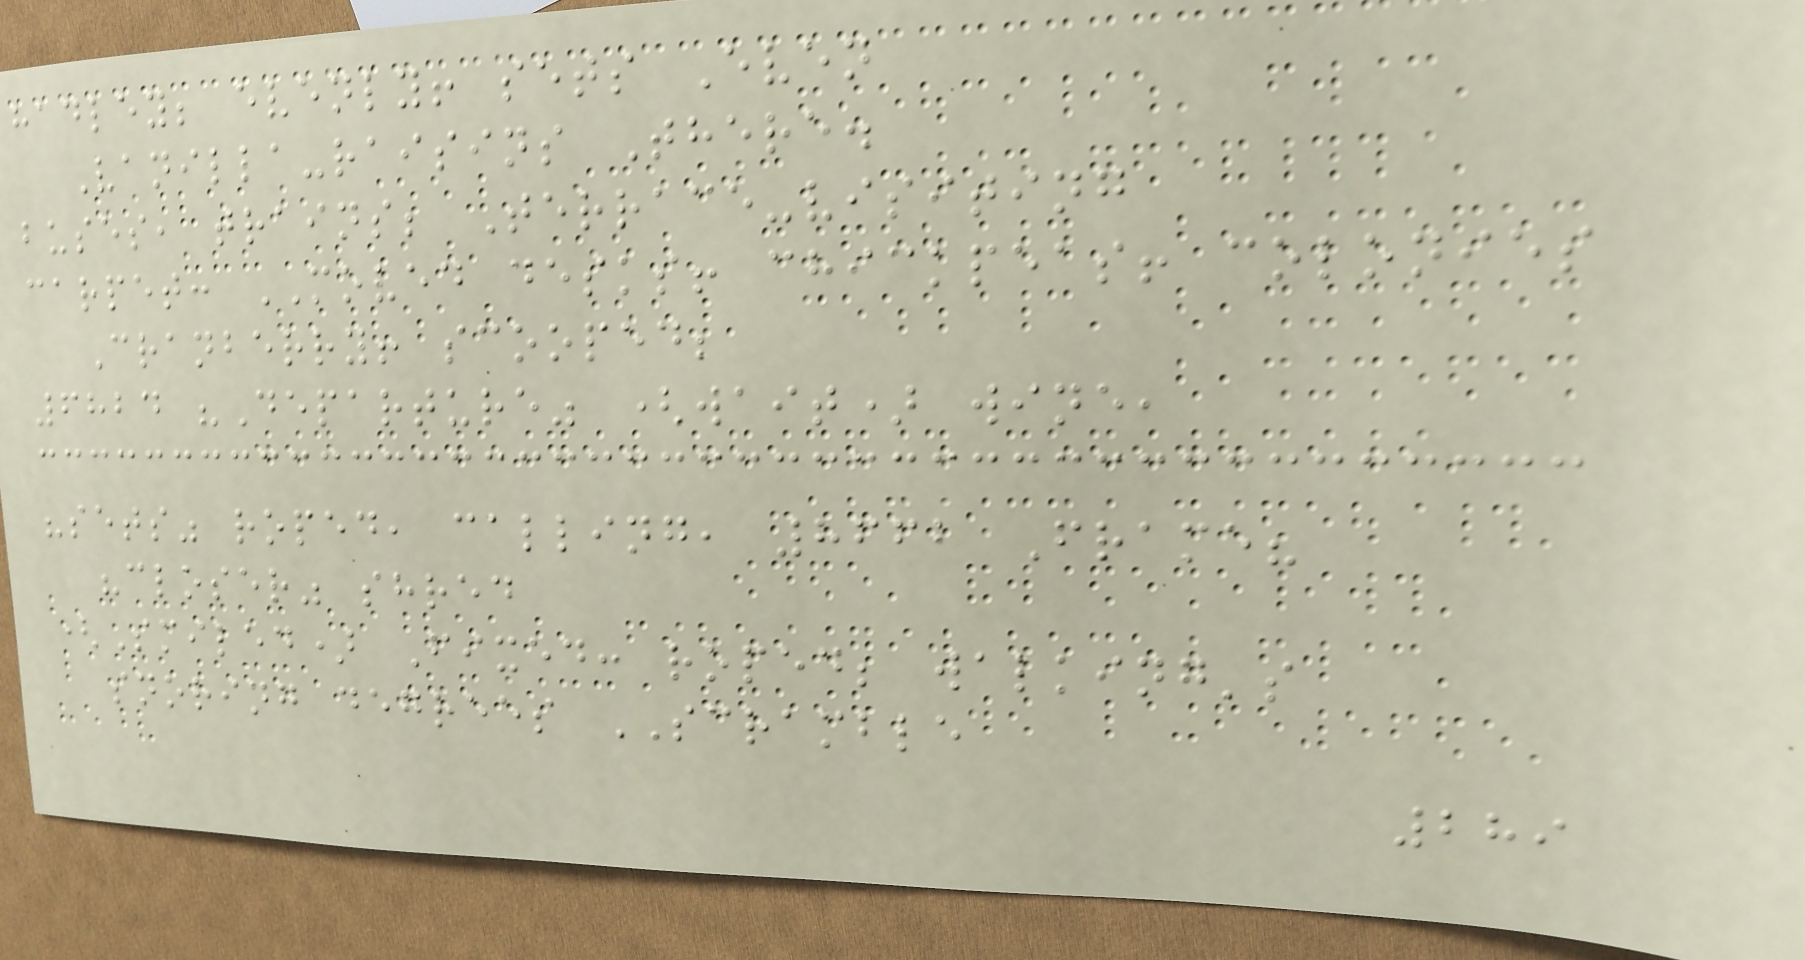hadley; evenly! sets Even
Vanilla-raisins There.
buses, trains; Terrace-visiting
carpet: MOVED desks! chickpeas! colonies
Cranberry! scooped;
6824 "Departure" (wait) wine,
"sets" roped, calling, 8662 Frame?
"closer" shred
(Smiled) Fixed: roped; walking's
snoring degrees SCRAMBLE
289
